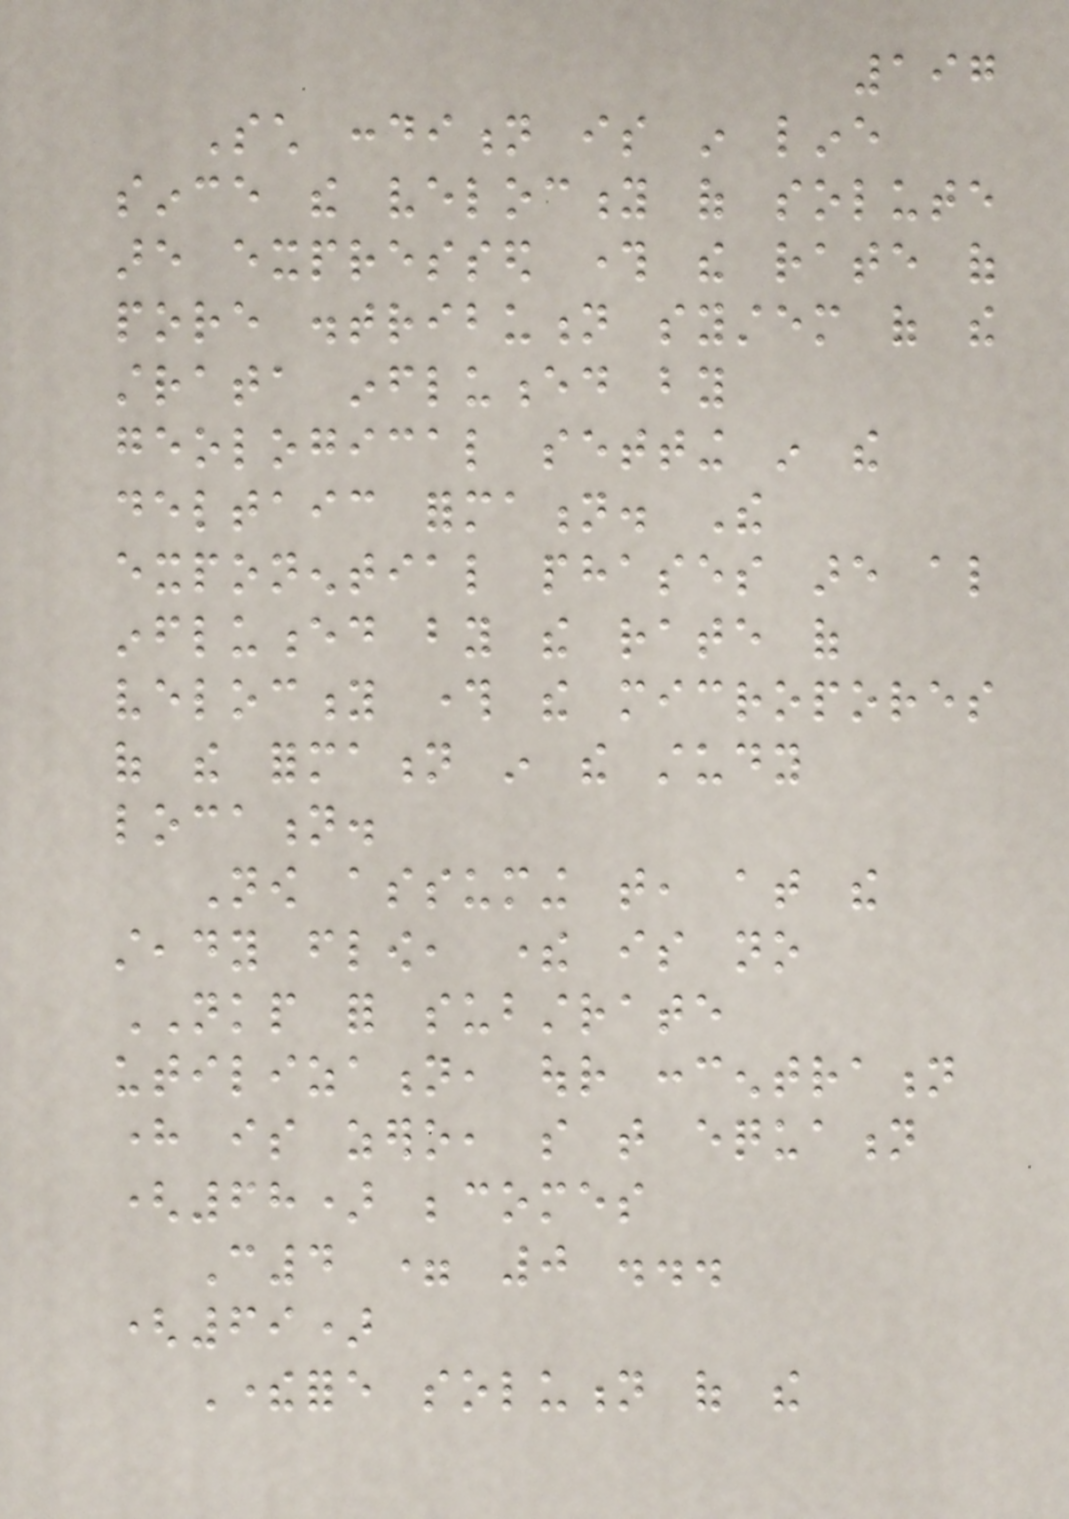197
Such condition is in line
since the velocity of solute
are expressed through the rate of
pore distribution system of the
strata influenced by
geological setting in the
deltaic formation. The
exponential phases are also
influenced by the rate of
velocity through the micropores
of the formation in the study
location.
Now assuming that, at the
steady flow, there is no
NKP for substrate
utilization, our concentration
here is zero, so that equation
(68) becomes
C4 = 0 ...
(69)
Therefore solution of the
